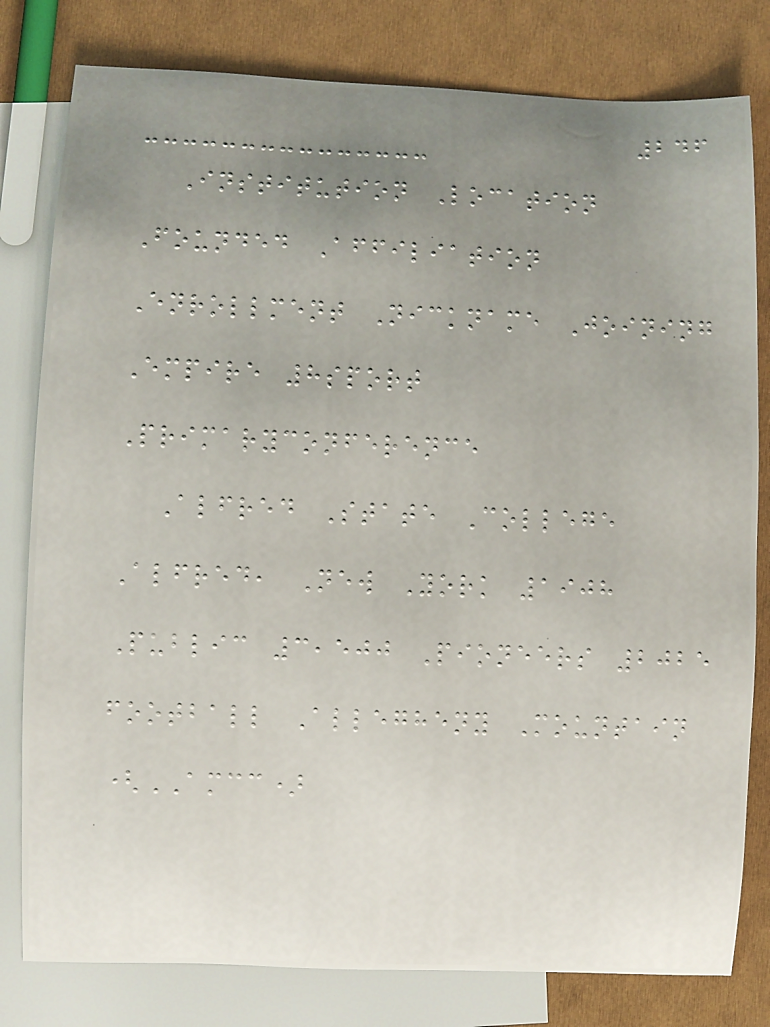246
Institution Location
Founded Affiliation
Enrollment Nickname Joining
Empire 8sport
Primaryconference
Alfred State College
Alfred, New York 1908
Public 3,500 Pioneers 2025
football Allegheny Mountain
(AMCC)
